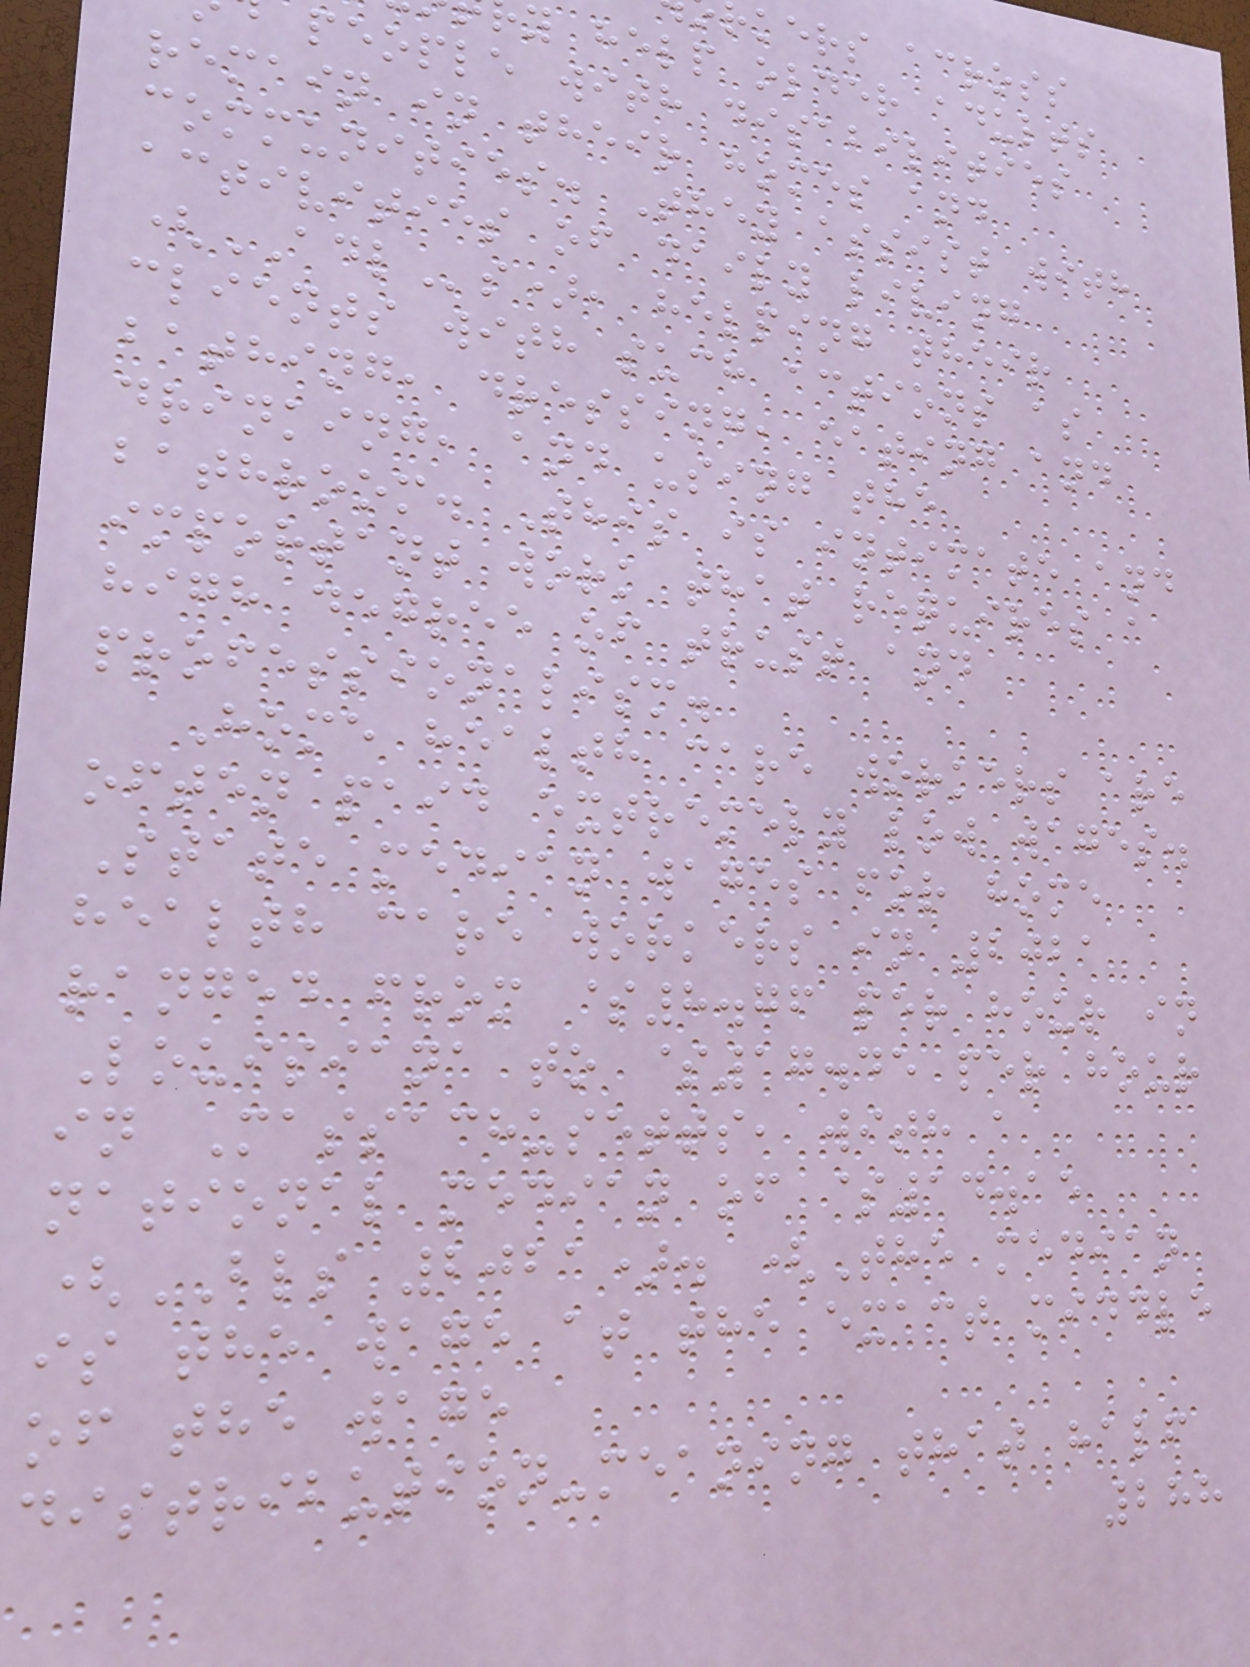kers across
y help older adults
people with disabilities
remain in their homes and
communities. They assist with
activities of daily living
(ADLs), helping their
clients with such actions as
bathing, dressing, eating and
drinking, and using the
bathroom. This is intimate and
important work that requires a
high degree of trust and
professionalism.
Home health care workers are
often paid extremely low wages.
State median wages for home
health care workers in 2021
ranged from $8.76 per hour in
Louisiana to $17.45 per hour
in Massachusetts, with a
national median of $14.15
(BLS 2021). (The median
is the wage at the exact middle
of the wage
distribution-meaning that half
288
